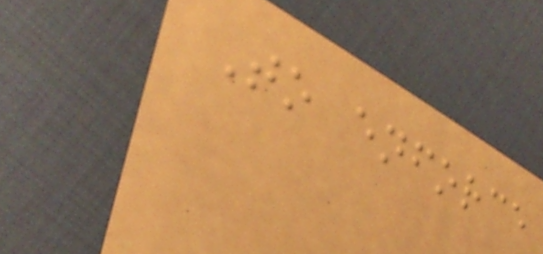To enforce
